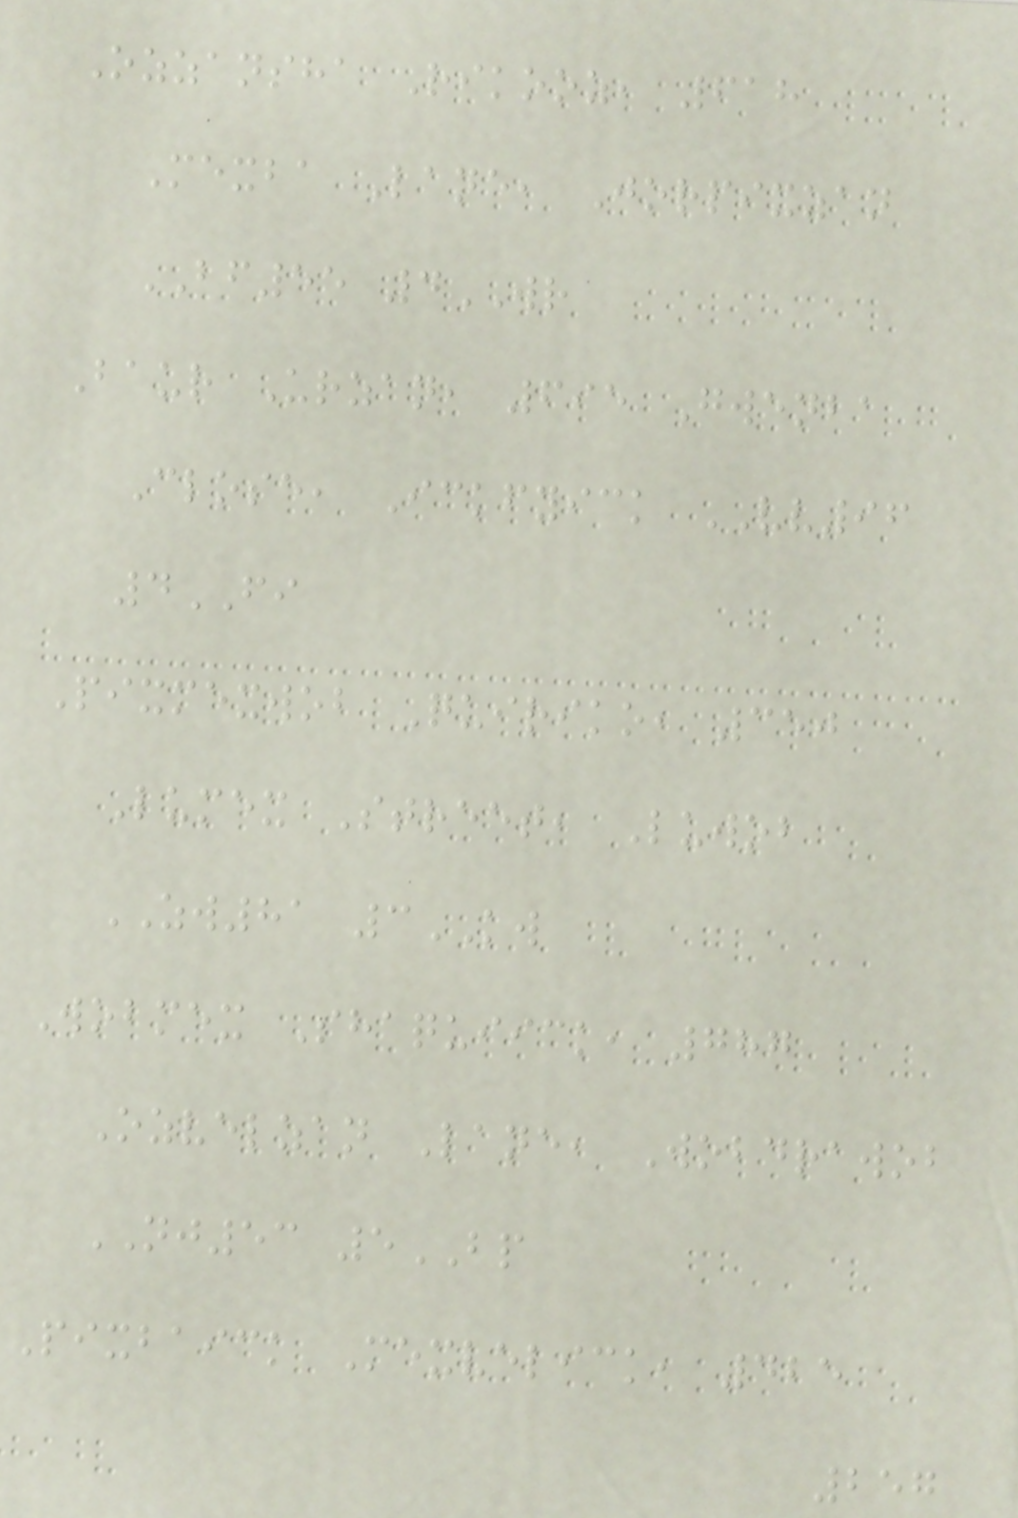Ozzansha Rikooz, 618
Mexba Lane, Jorpixzan
BF55 4WR
Baur Urzan, 695 Gwenba
Close, Ickfyick VV96
4FI
Pixmexwob Quiriko, 350
Lumex Street, Luwob
ZW81 3KW
Wobmex Shaquiick, 787
Ozvelzan Lane, Wobdrawob
NJ53 5BP
Pixbaick Mexvelick, 425
257
